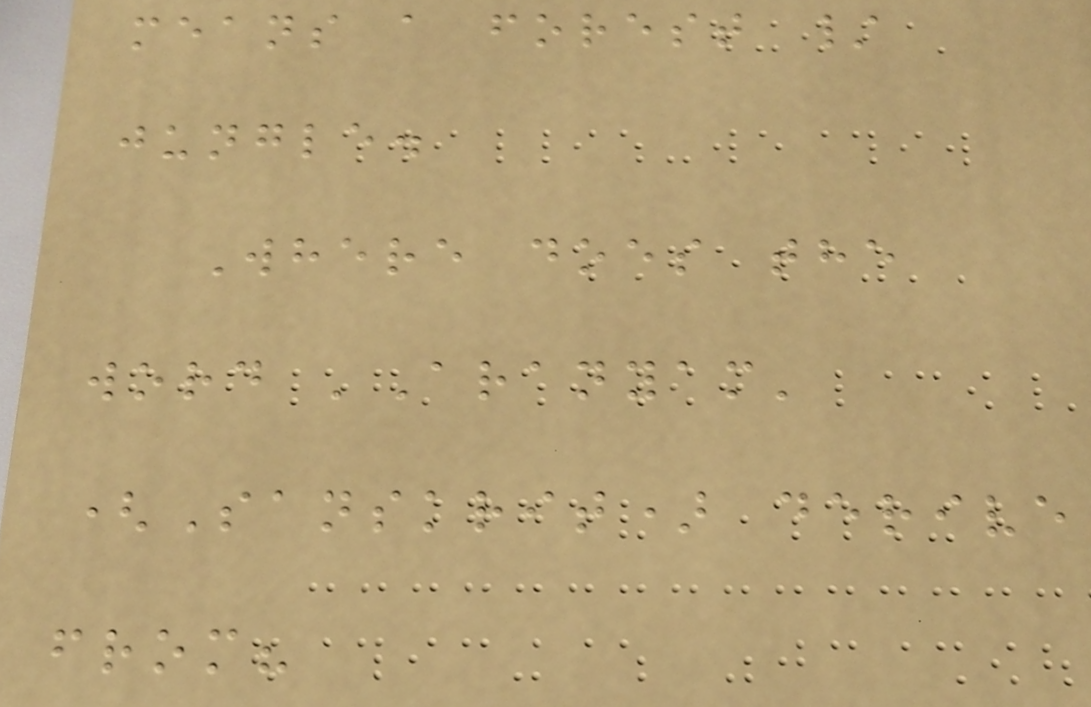means a forest /
jungle.
Where does the
word 'Aranyam'
(Sanskrit) derive
from?
